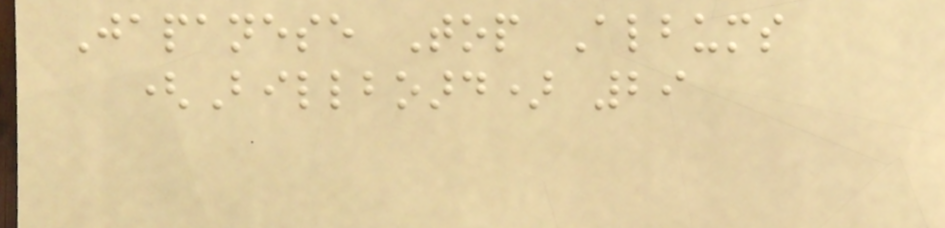Japanese Top Albums
(Billboard) 29
